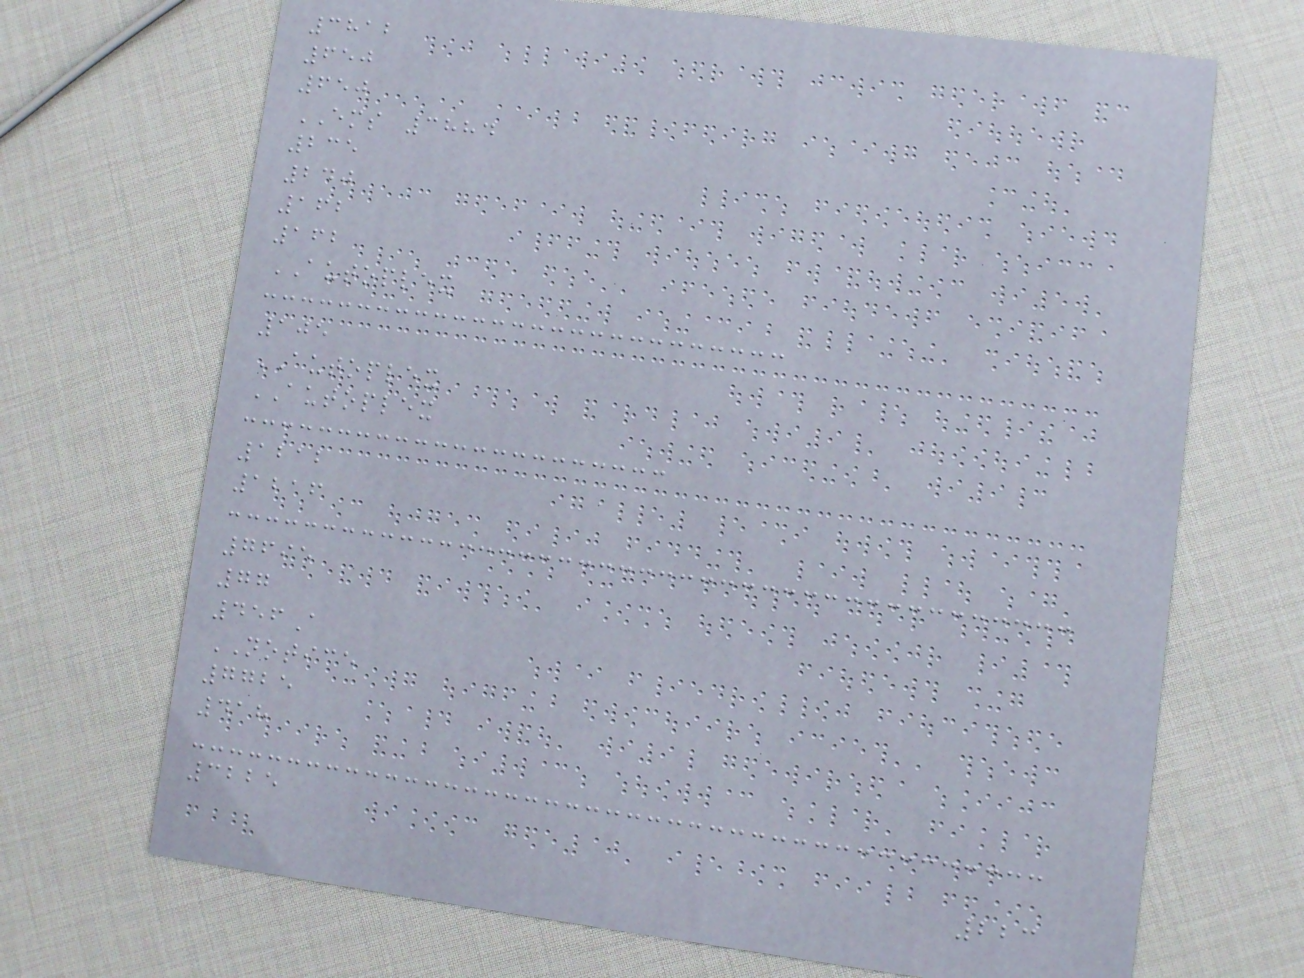3812
650
650
EMS 3884
235
240
162
162
AUTOPLEX
105
AUTOPLEX
AUTOPLEX
1212
1216
7695
77
456A
NOTICE
7725
418
3225
223
